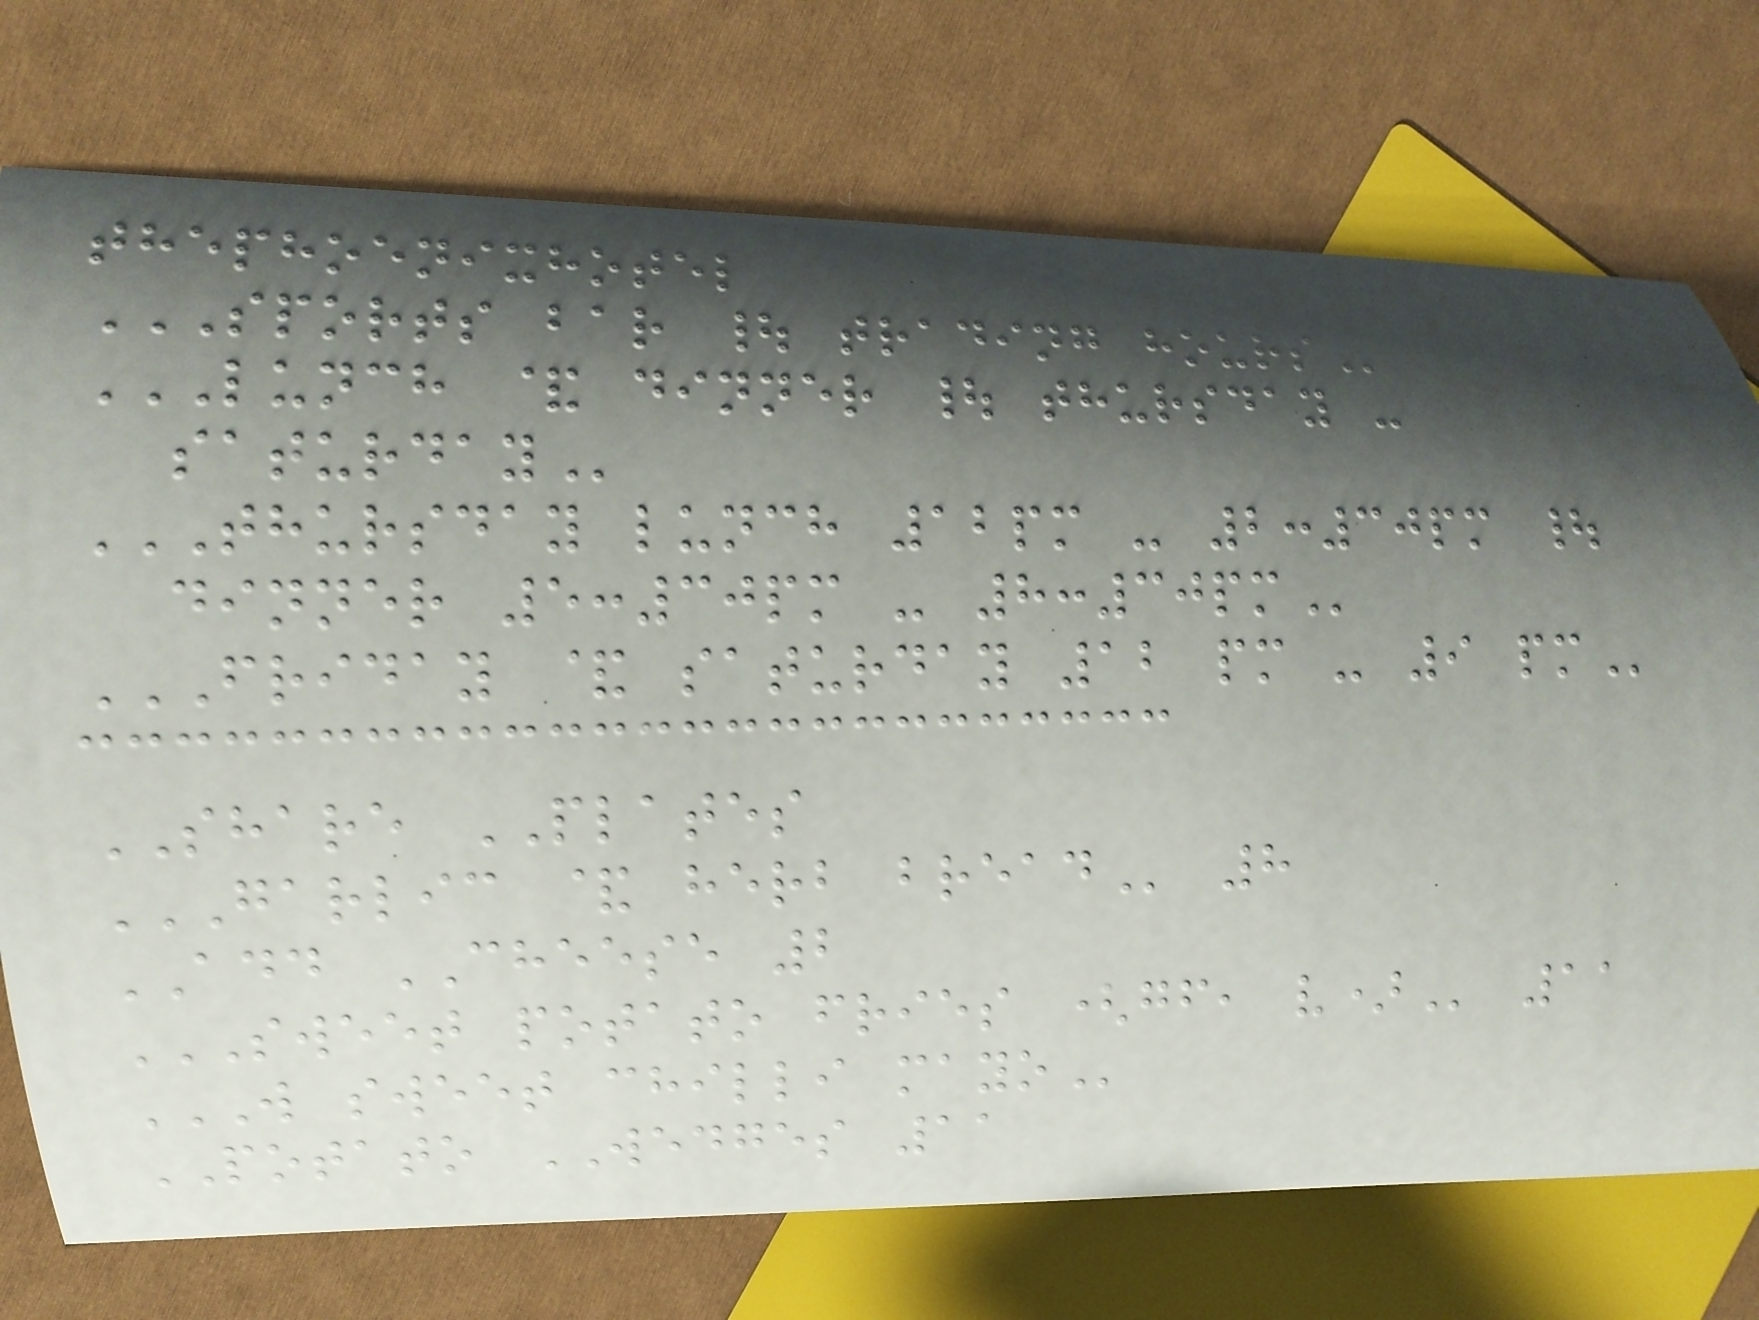thephoenixhotel
SPORTS BAR | TRADING HOURS
LUNCH & DINNER | THURSDAY -
SATURDAY
THURSDAY LUNCH 12PM - 2:30PM |
DINNER 5:30PM - 8:30PM
FRIDAY & SATURDAY 12 PM - 9 PM
SHARE PLATES
GARLIC & HERB BREAD 8
ADD CHEESE 2
SWEET POTATO FRIES (GF, V) 11
W SWEET CHILLI MAYO
POTATO WEDGES 11
